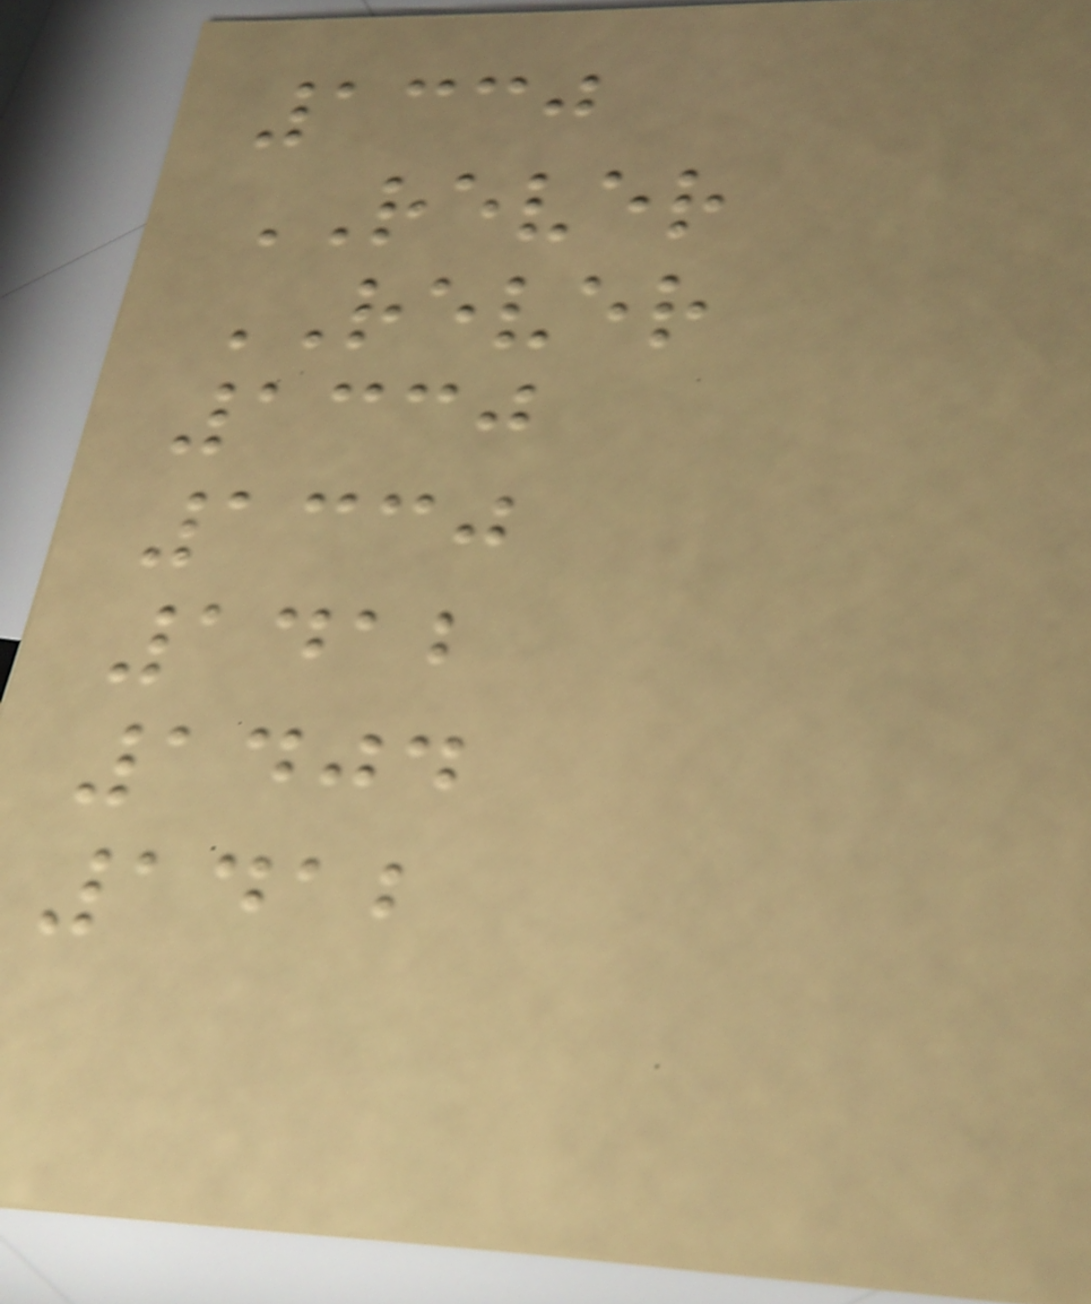1330
REVER
REVER
1330
1330
1412
1404
1412
